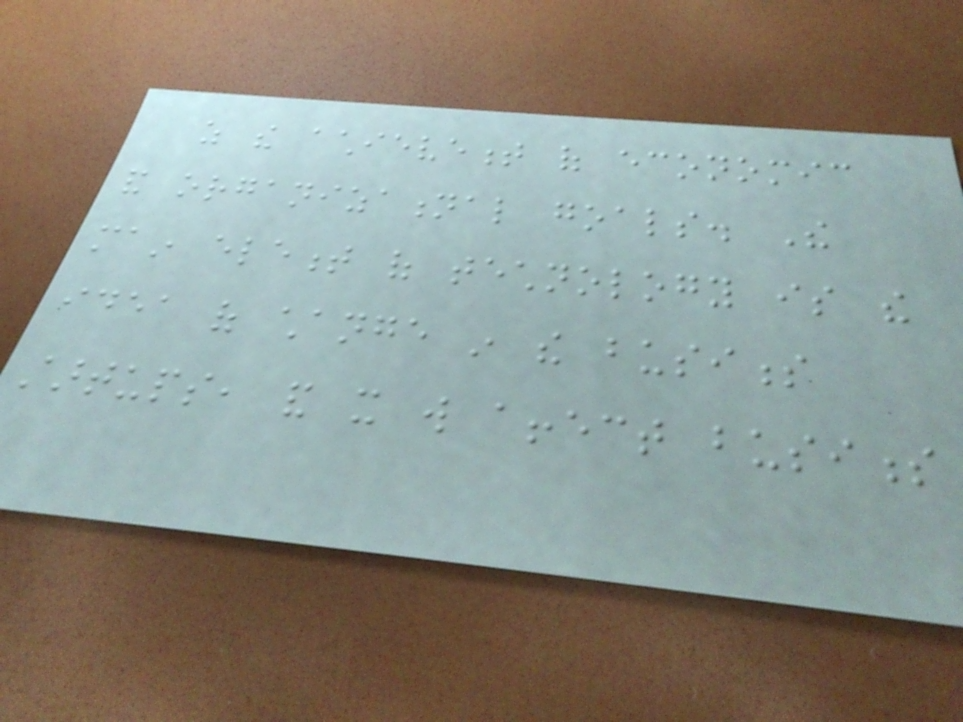as the achievement of economic
and organizational goals. The
main element of technology is the
idea of change in the business
startups, and it will affect business
